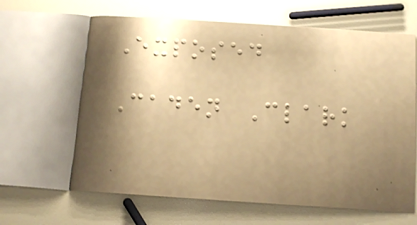Exposed
Caden Clark
